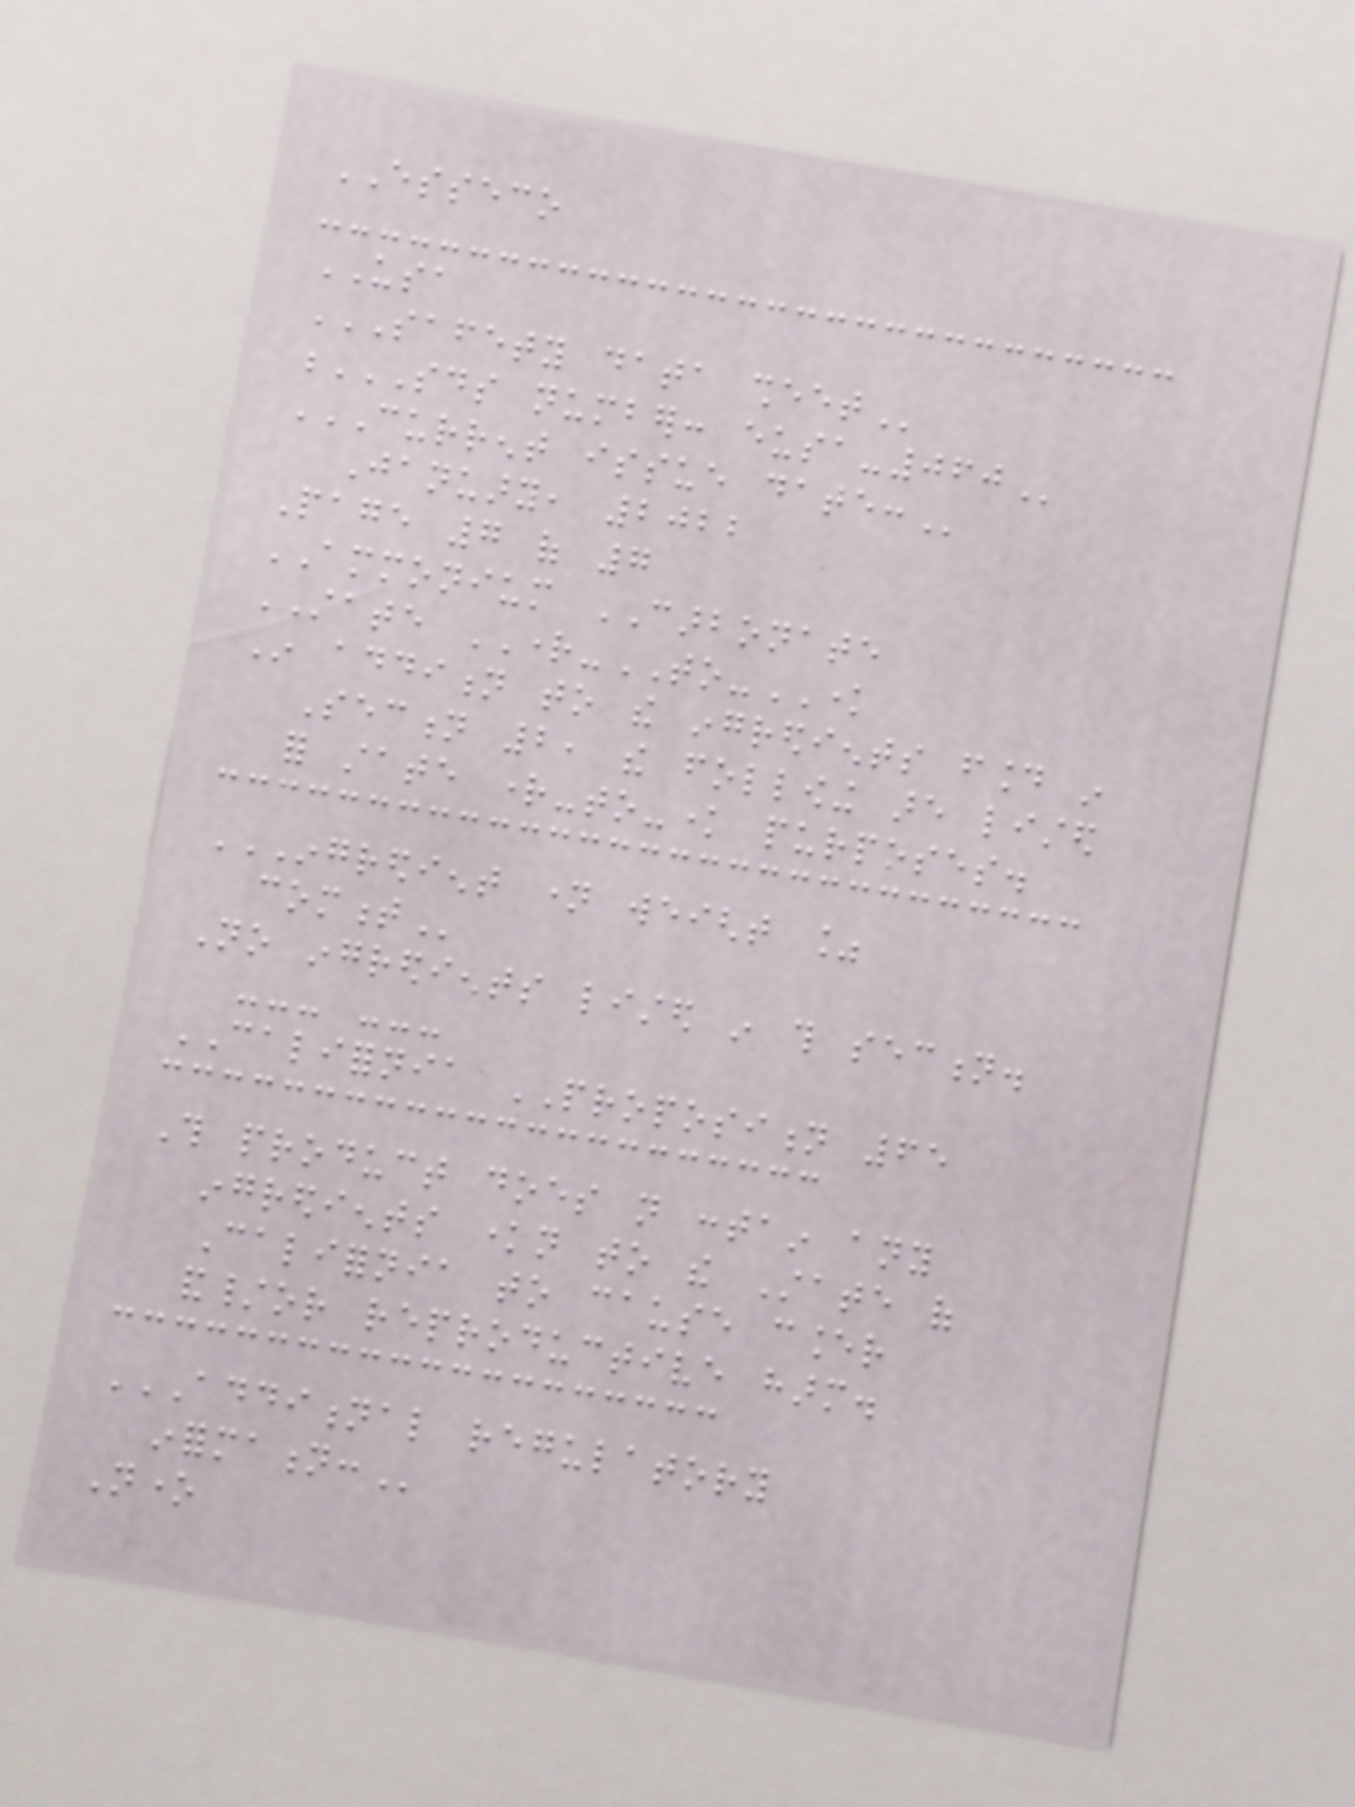ESSECO
USA
SAFETY DATA SHEET
SDS NUMBER: EUSA-060
CURRENT ISSUE DATE:
January, 2022
Page 7 of 7
AMMONIUM CARBONATE
STATE RIGHT-TO-KNOW
In addition to the ingredients found in
Section 2, the following are listed
for state right-to-know purposes.
INGREDIENT NAME WEIGHT %
COMMENT
No ingredients listed in this section.
--- ---
CALIFORNIA PROPOSITION 65
This product does not contain any
ingredients known to the State of
California to cause cancer
and/or reproductive harm.
ADDITIONAL REGULATORY
INFORMATION:
None
